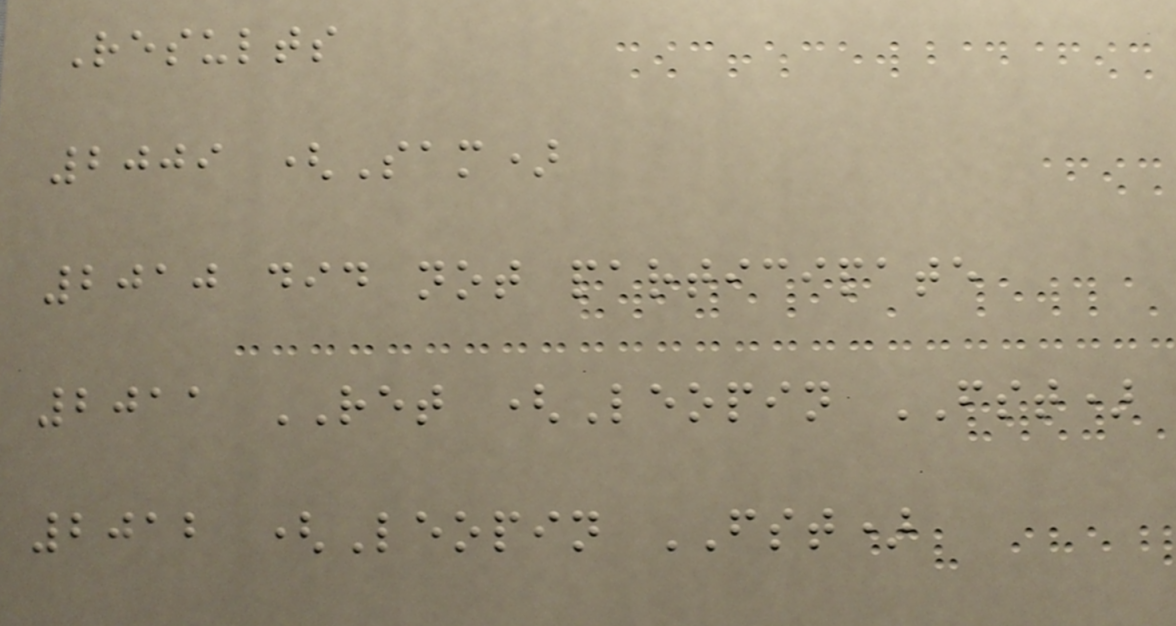Results
2009 (Sam)
2010 did not participate
2011 RET (Leopin FST)
2012 (Leopin FST)
